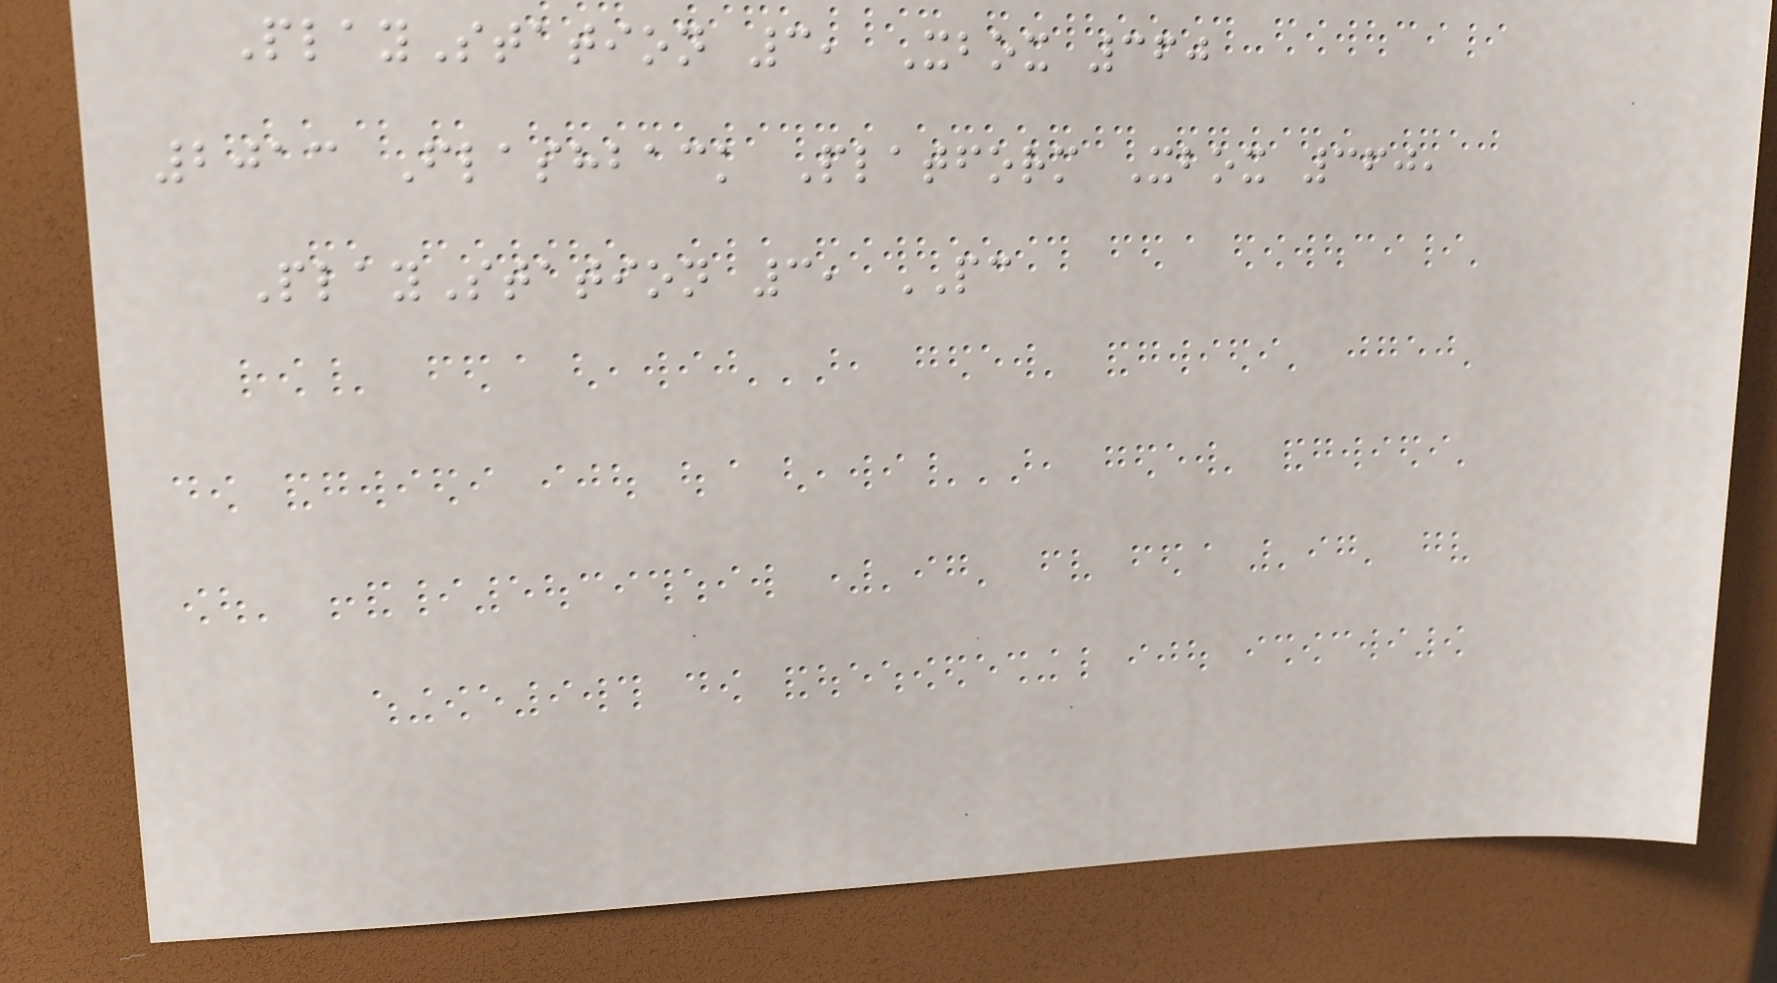PlayStation 3, Xbox 360
2013 Flashback Platform Xbox 360,
PlayStation 3, PC
